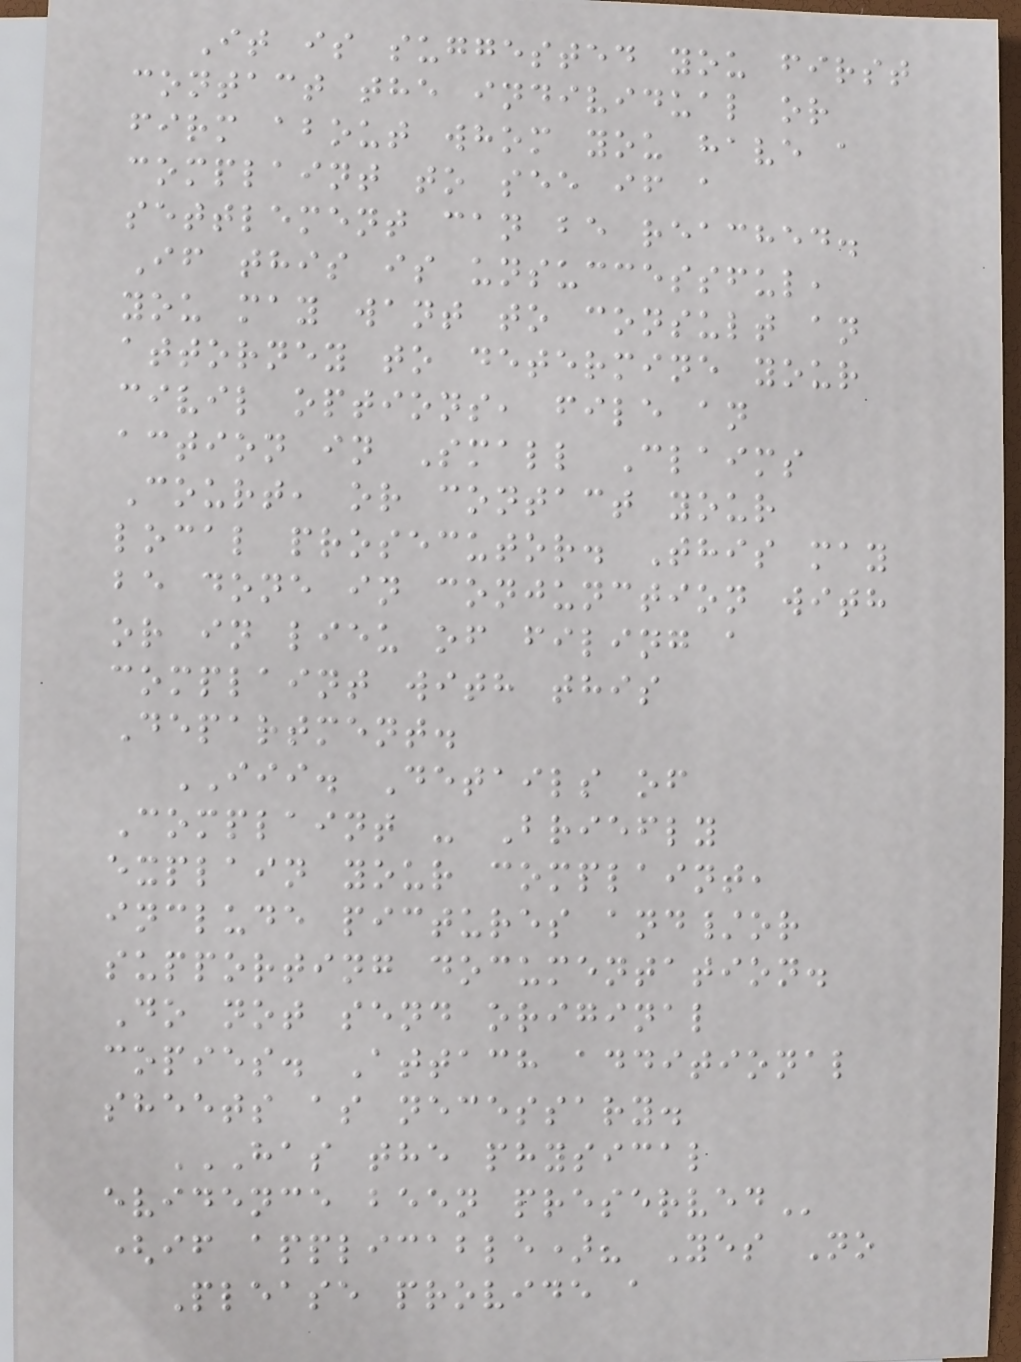It is suggested you first
contact the individual or
firm about whom you have a
complaint to see if a
settlement can be reached.
If this is unsuccessful,
you may want to consult an
attorney to determine your
civil options, file an
action in Small Claims
Court, or contact your
local prosecutor. This may
be done in conjunction with
or in lieu of filing a
complaint with this
Department.
III. Details of
Complaint - Briefly
explain your complaint,
include pictures and/or
supporting documentation.
Do not send original
copies. Attach additional
sheets as necessary.
HAS THE PHYSICAL
EVIDENCE BEEN PRESERVED
(if applicable)? Yes No
Please provide a
